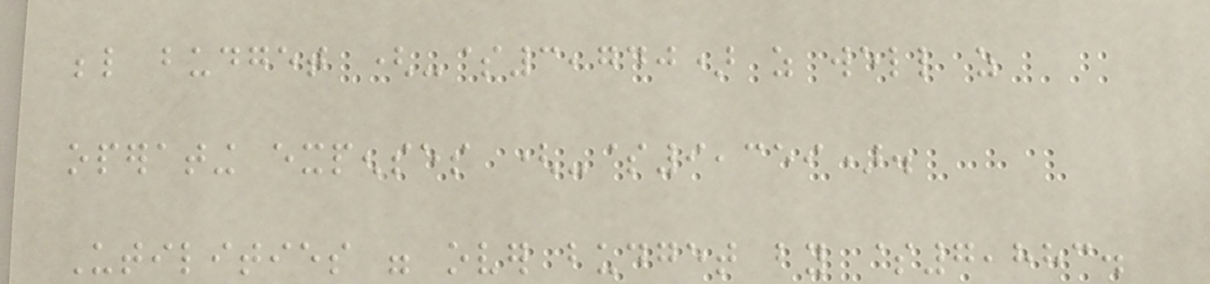below budget (-$3,740) as well as
operating expenses (-$9,359).
Utilities were over budget by $7,883.
